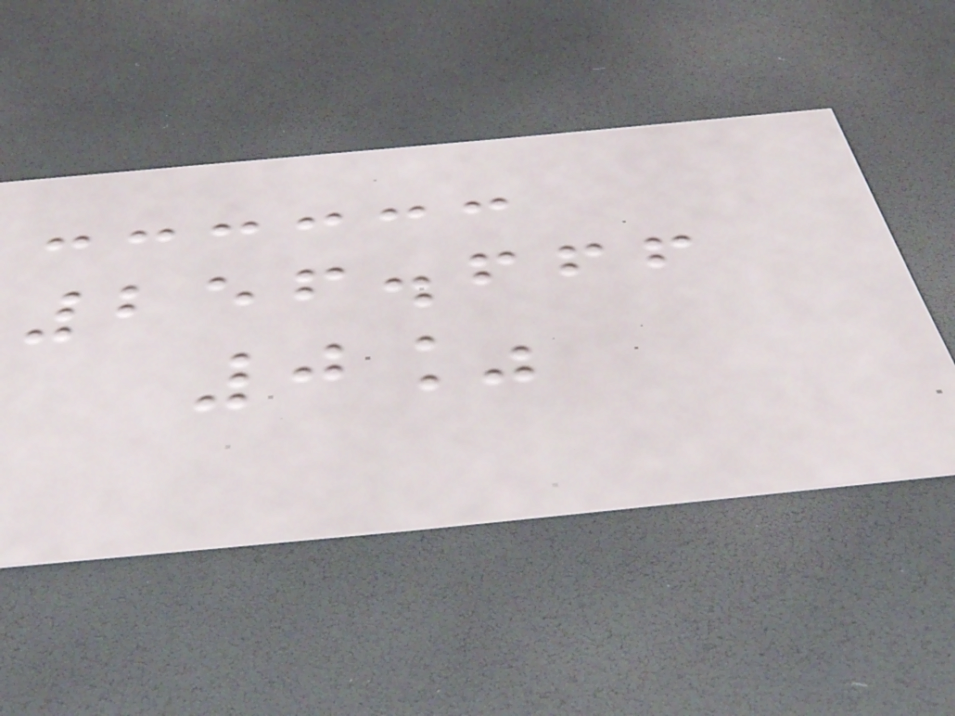256.666
0%
